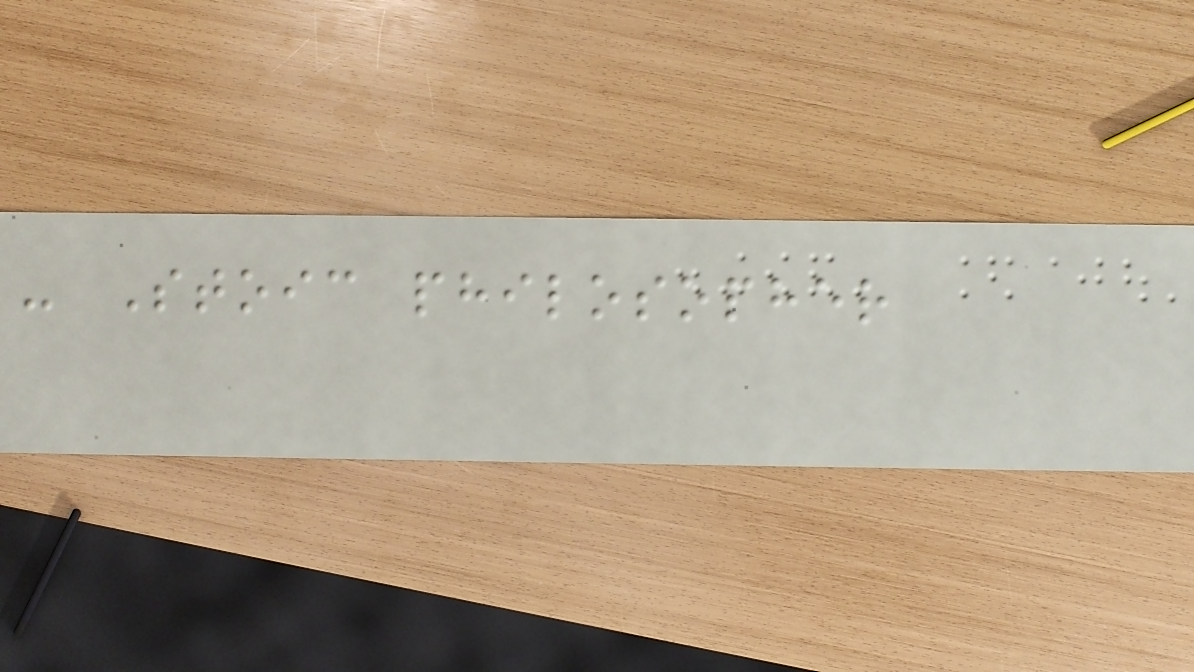- Stoic philosopher
